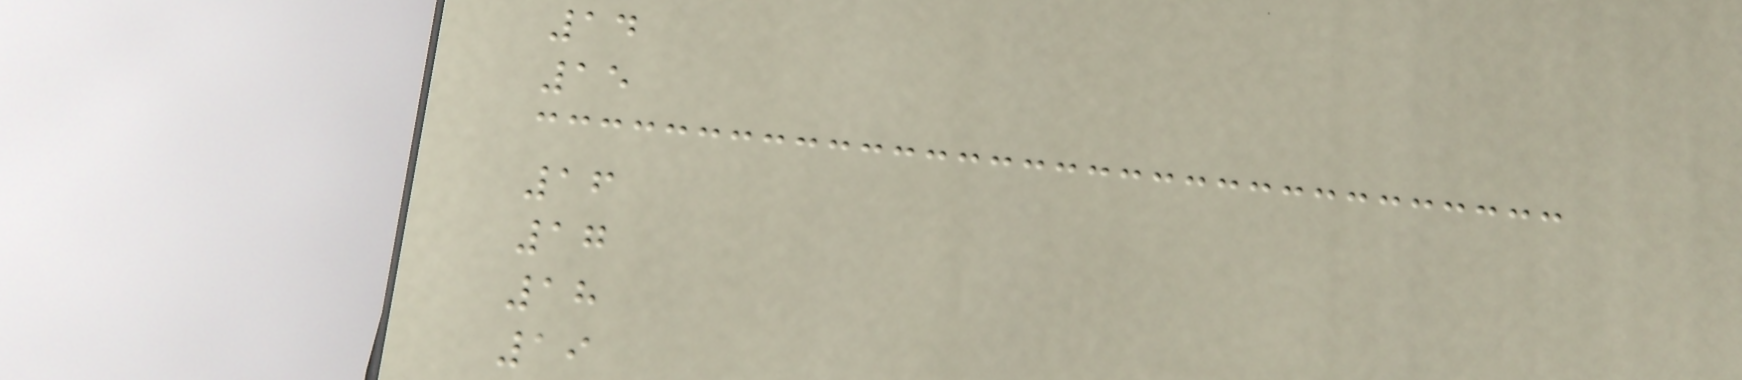14
15
16
17
18
19
